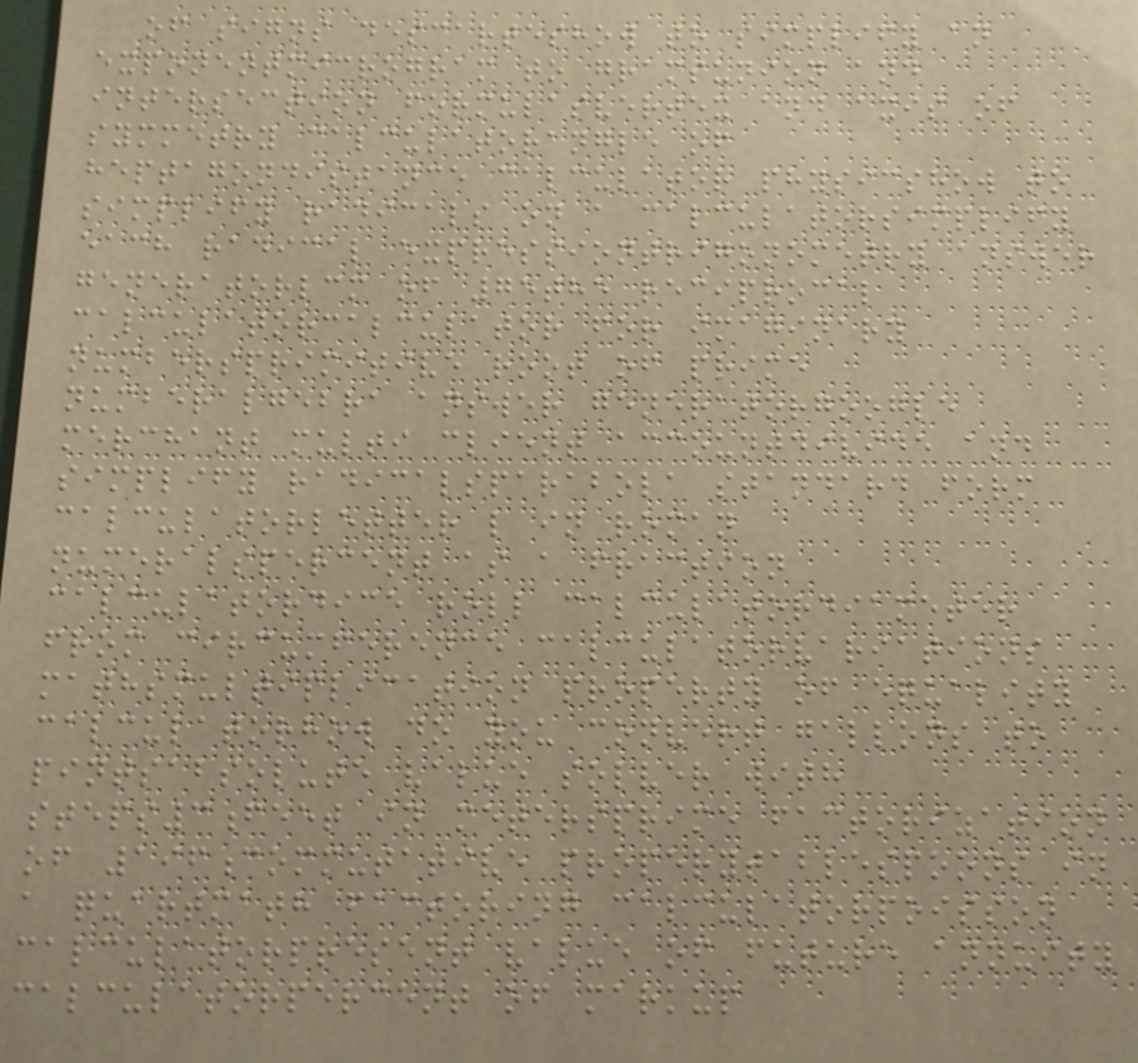of signs descarteshow to simplify an
exponentmicrogram to gramsunion and
intersection formulasvertex and axis of
symmetry calculatorangle of
heptagondistance calculator physicshow to
simplify radicals on a calculatorsimplify
each radical expressiontrigonometry answer
generatorlcm of 75the reciprocal
calculatorcalculator for imaginary
numbersprimitive root of prime
numberalgebra answer generatorgoogle
merchant multi client accountdivide and
simplify radicalsparabola standard form
calculatorletter l in roman
numeralspercent as a fraction
calculatordice roll calculatordiameter
from circumference calculatorvariations
mathsmultiplication property of equality
calculatorhow do you convert gallons to
pintsabsolute value solver with
steps3feet in metersprime factorization
of 196commutative properytablespoons in
a quartmath factoring calculatorpoisson
calculatorpresent value of future annuity
calculatorpercent of markup
